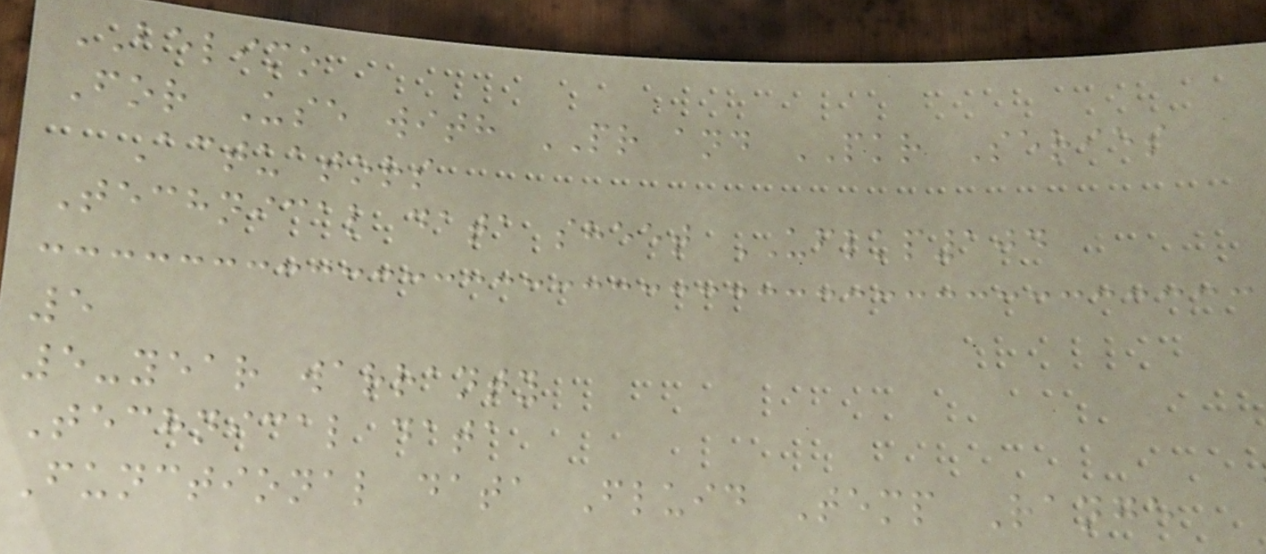BELIMO
For Use with PR and PKR Series
Actuators
Technical data sheet UFLKP104
5
5-year warranty
Technical data
Functional data Fluid Temp Range
